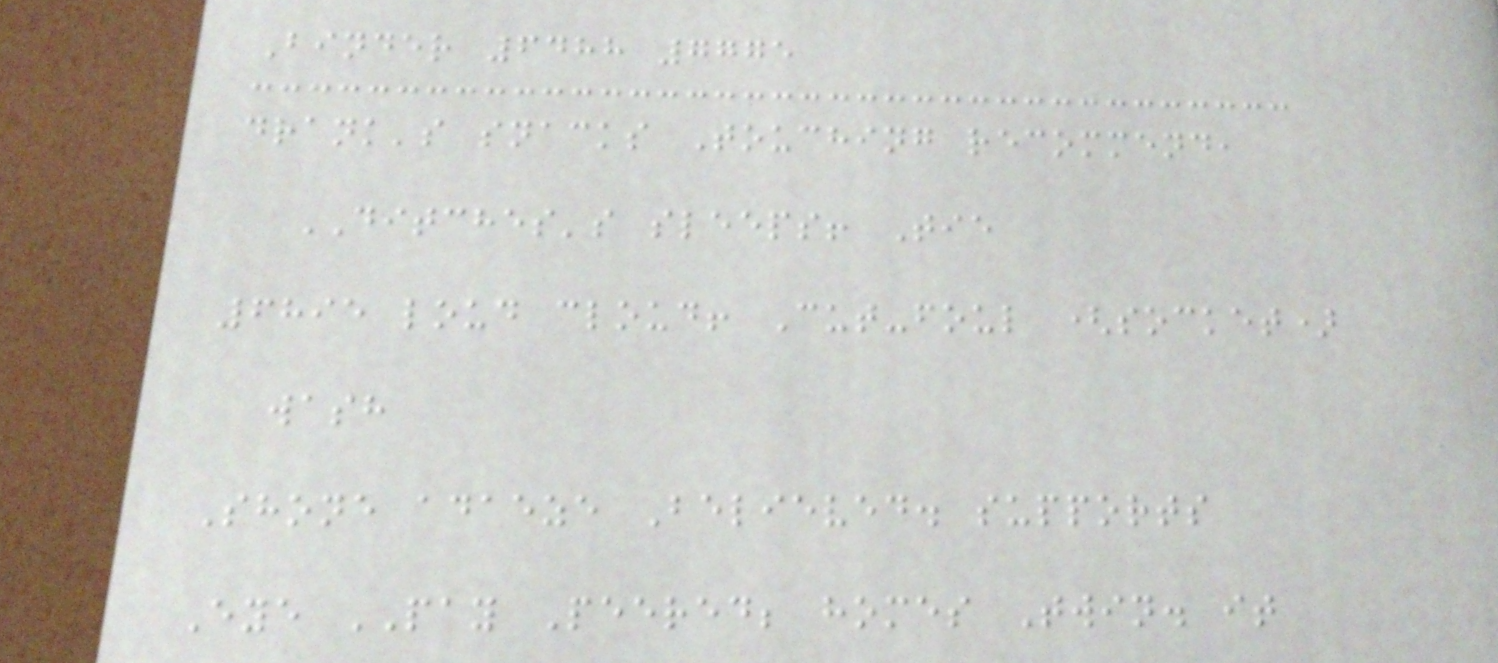Binder 6488 7775
drank's snacks Touching recommend,
DITCHES's sleeps! Tie
6895 loud cloud! Cut-foul (socket)
wash
Shone adaeze Believed. supports
Eye PAY Peered; homes Twin. it
